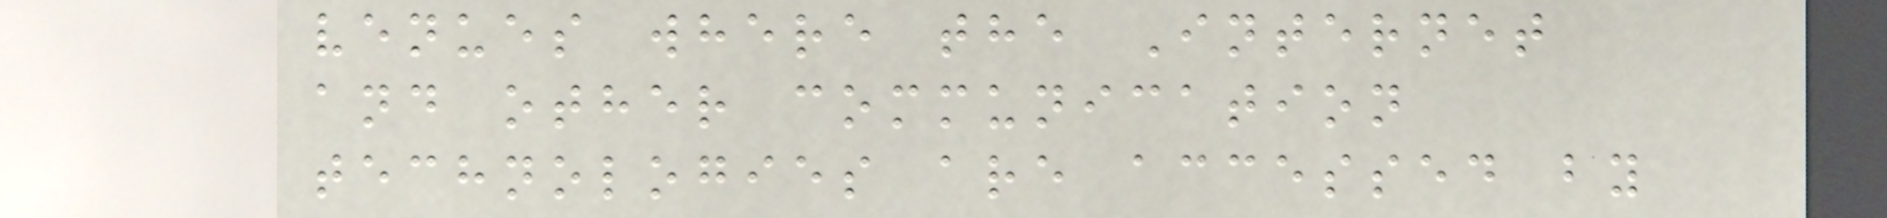venues where the Internet
and other communication
technologies are accessed by
